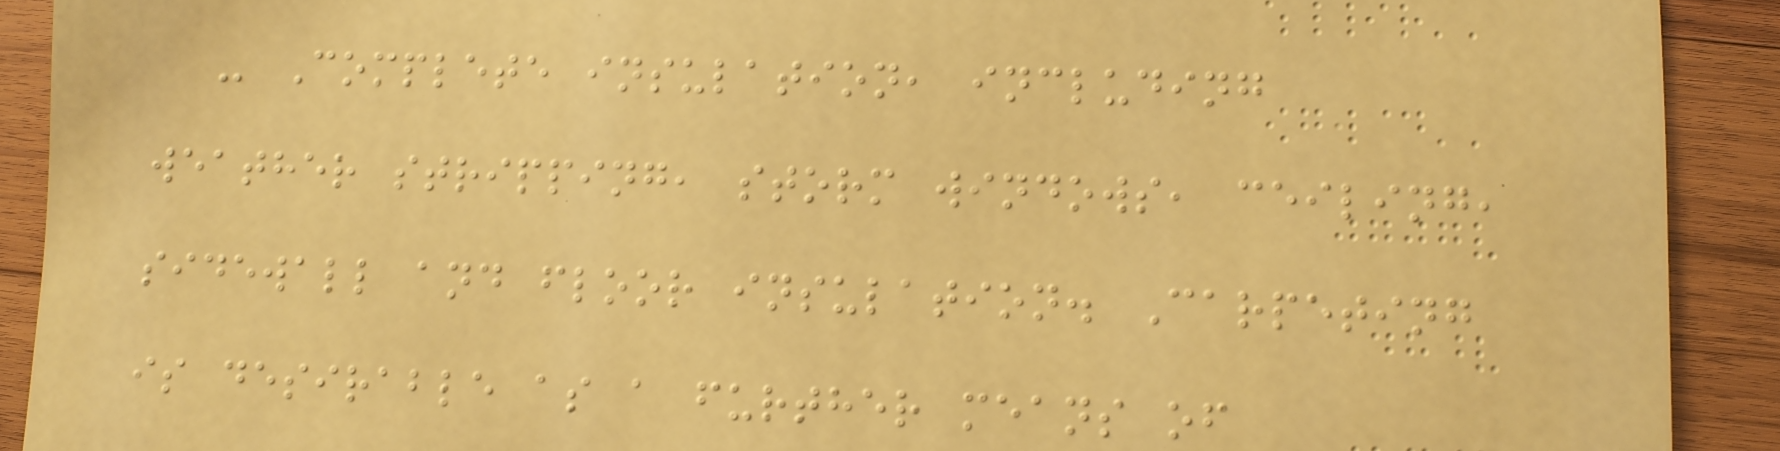- Complete insulation, including
weather stripping, storm windows, ceiling,
sidewall and floor insulation. Carpeting
is desirable as a further means of
